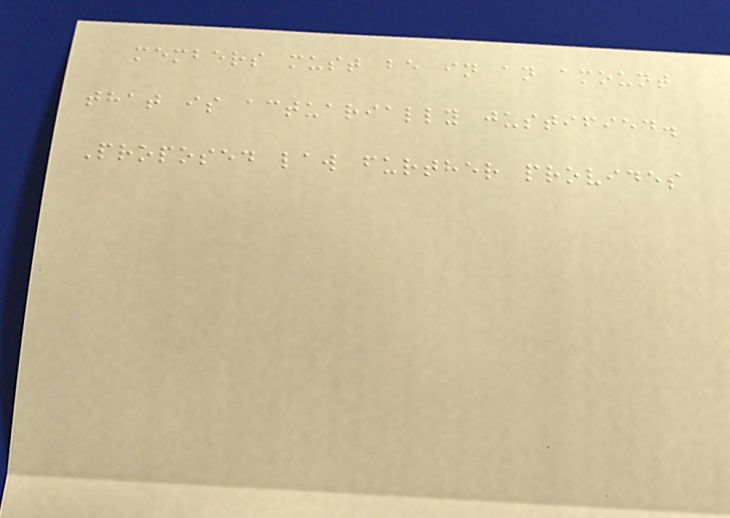members must be in an amount
that is actuarially justified.
Proposed law further provides
